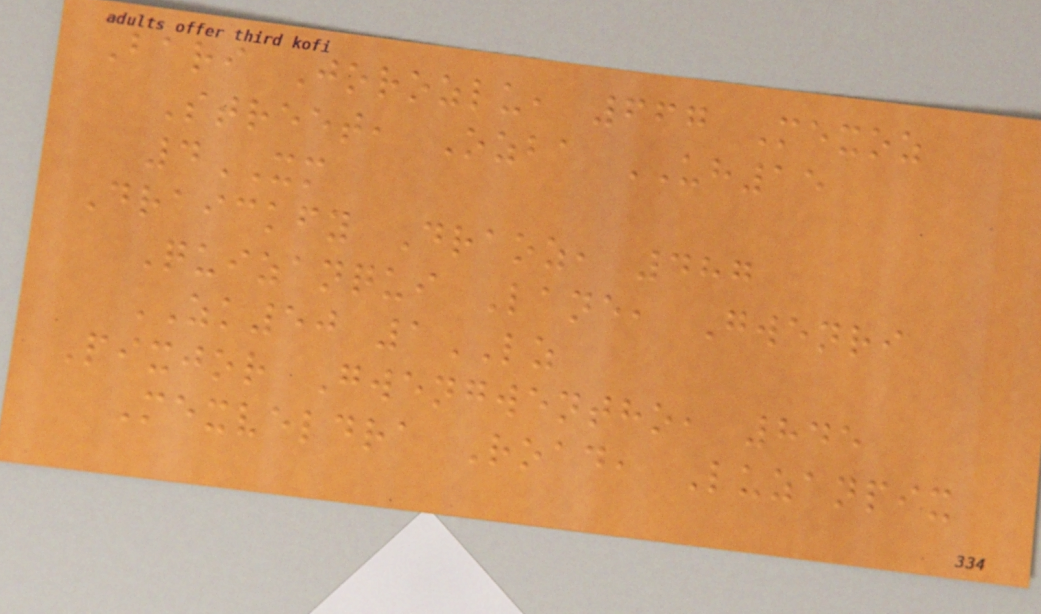Bari Jorozlu, 667 Mexoz
Street, Ozba UH15
4XM
Draickfy Draoz, 487
Quizanqui Lane, Gwenri
ZK50 1LZ
Pixjor Gwengwentho, 845
Mexveldra Road, Luzanpix
